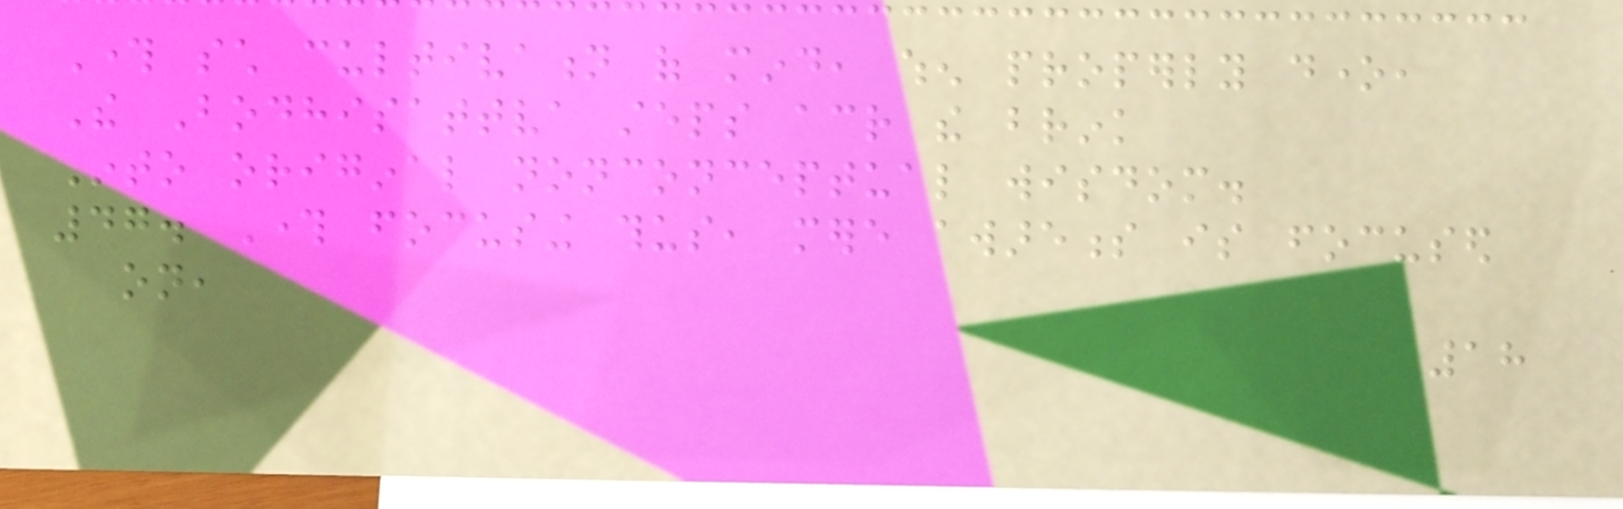Through such cultivation of mind, when properly done,
The Bodhisattva steps across the brink
Into original nonconceptual wisdom.
47. Through focusing thus, mere awareness is focused
on,
18
